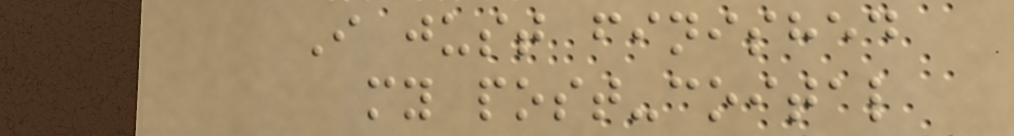I just finished
my post-coital
